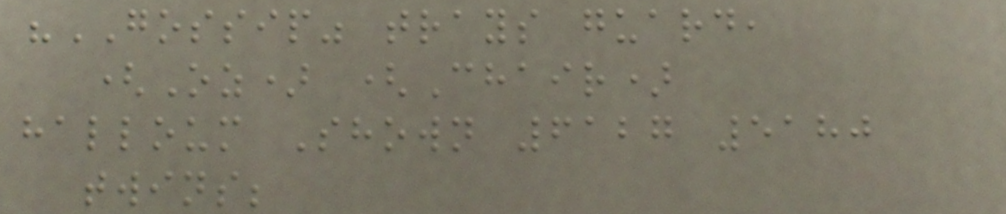"GOSSIP" trays guard,
(Oz) (Chair)
halloum Shown 6127 5180
twins;
